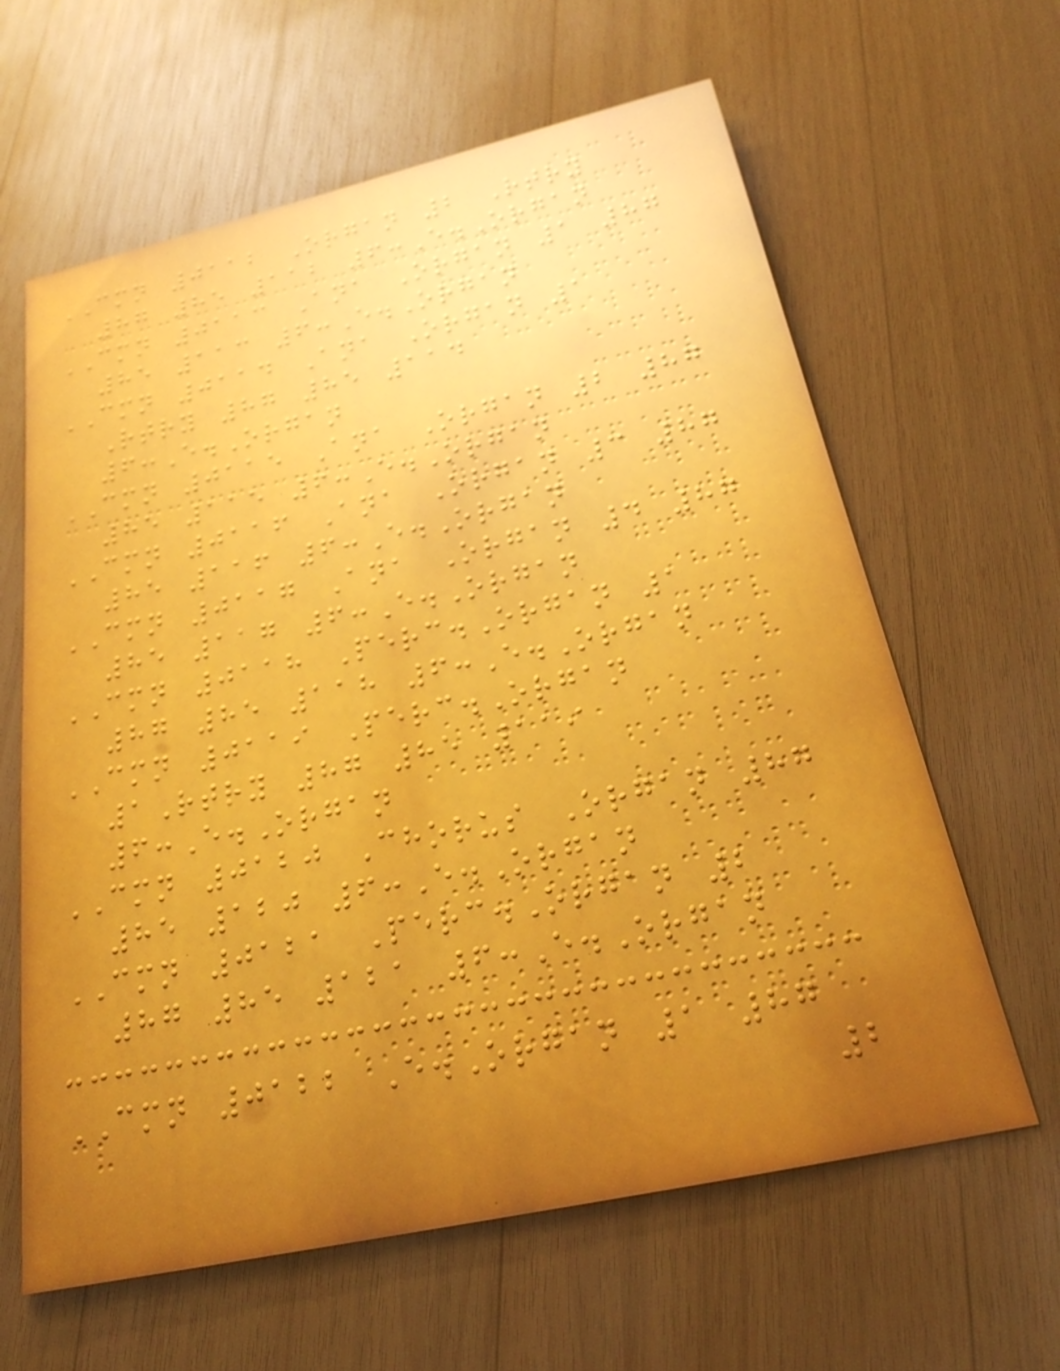CMN 0112 Organ 2 Rtry
87 85 112 6:E.Organ
CMN 0113 Ana Organ 1 87
85 113 6:E.Organ
CMN 0114 Ana Organ 1
Rtry 87 85 114
6:E.Organ
CMN 0115 Ana Organ 2 87
85 115 6:E.Organ
CMN 0116 Ana Organ 3 87
85 116 6:E.Organ
CMN 0117 Ana Organ 4 87
85 117 6:E.Organ
CMN 0118 Perc.Organ 1
87 85 118 6:E.Organ
CMN 0119 Perc.Organ
1Rtry 87 85 119
6:E.Organ
CMN 0120 Chorus Organ 87
85 120 6:E.Organ
CMN 0121 Perc.Organ 2
87 85 121 6:E.Organ
CMN 0122 E.Organ 1 87
2
